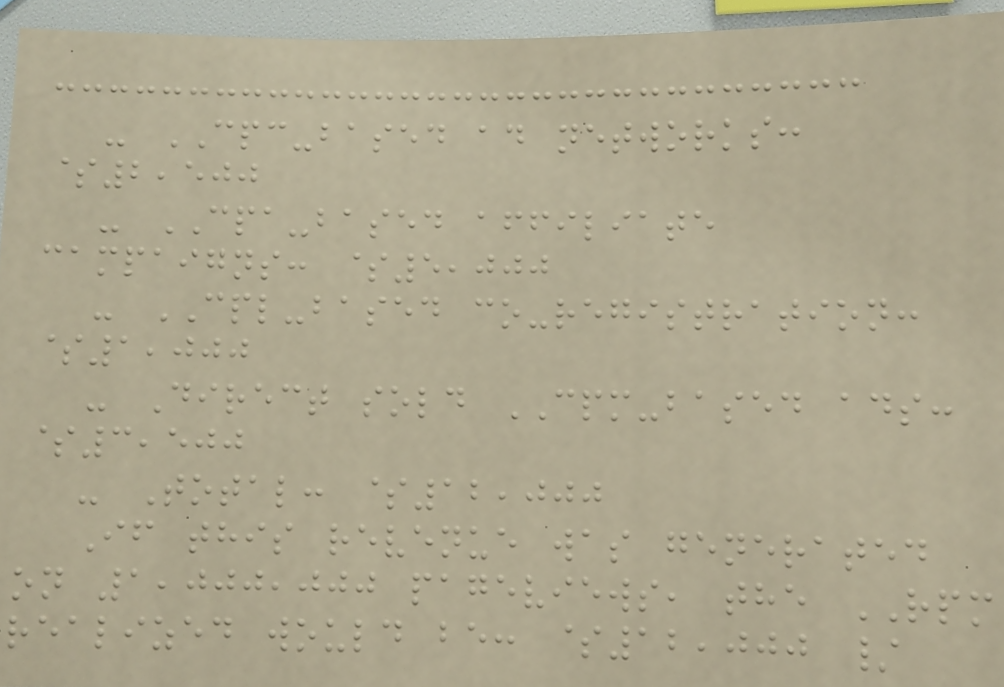- CPC-based ad networks:
$2,500
- CPA-based affiliate
campaigns: $5,000
- CPL-based co-registration:
$1,000
- Direct sold CPM-based ads:
$3,500
- Total: $12,000
If this revenue was generated
on 1,000,000 pageviews, the RPM
realized would be: $12,000 /
